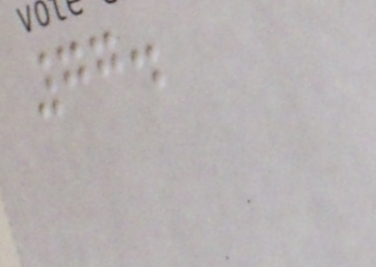77.
